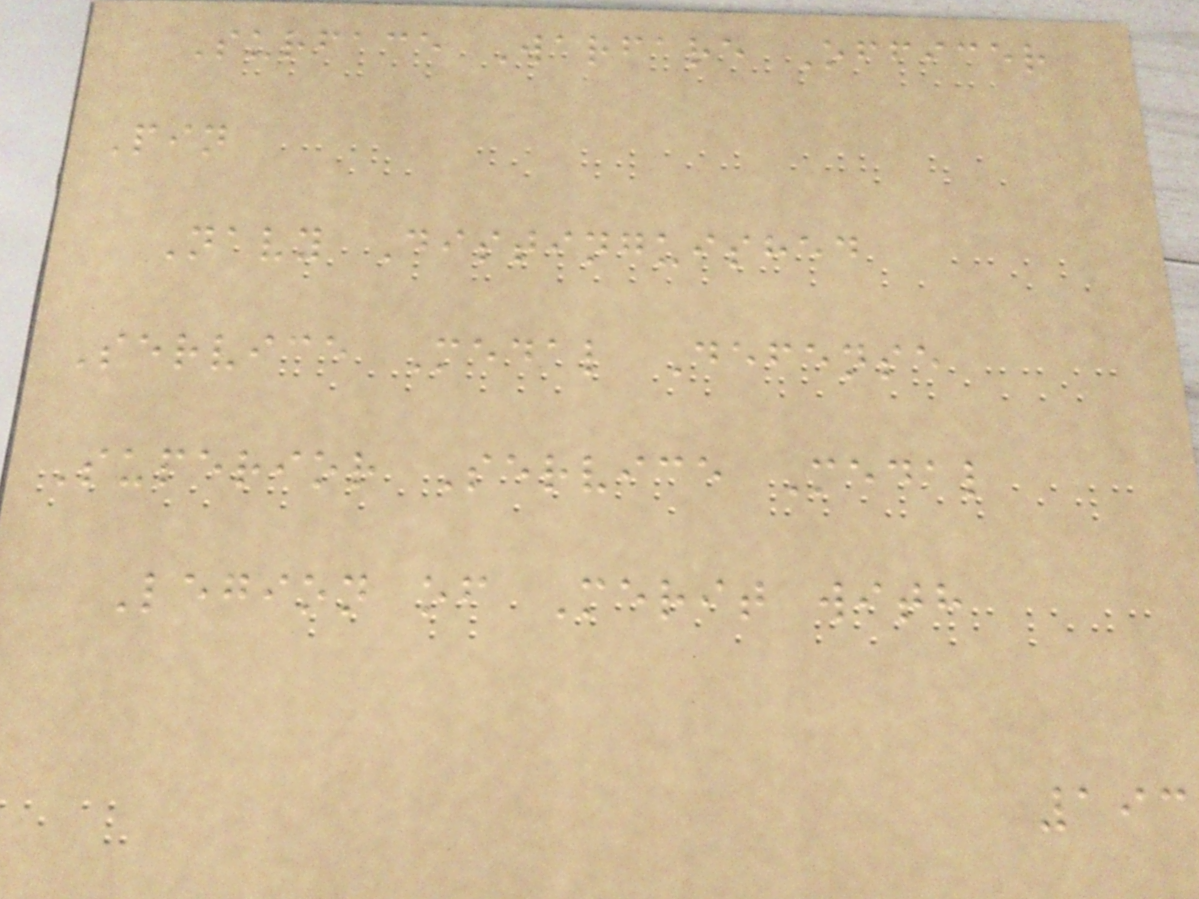Surface Warfare Officer
Pin
Navy Distinguished
Service Medal Defense
Superior Service Medal
Legion of Merit with
193
